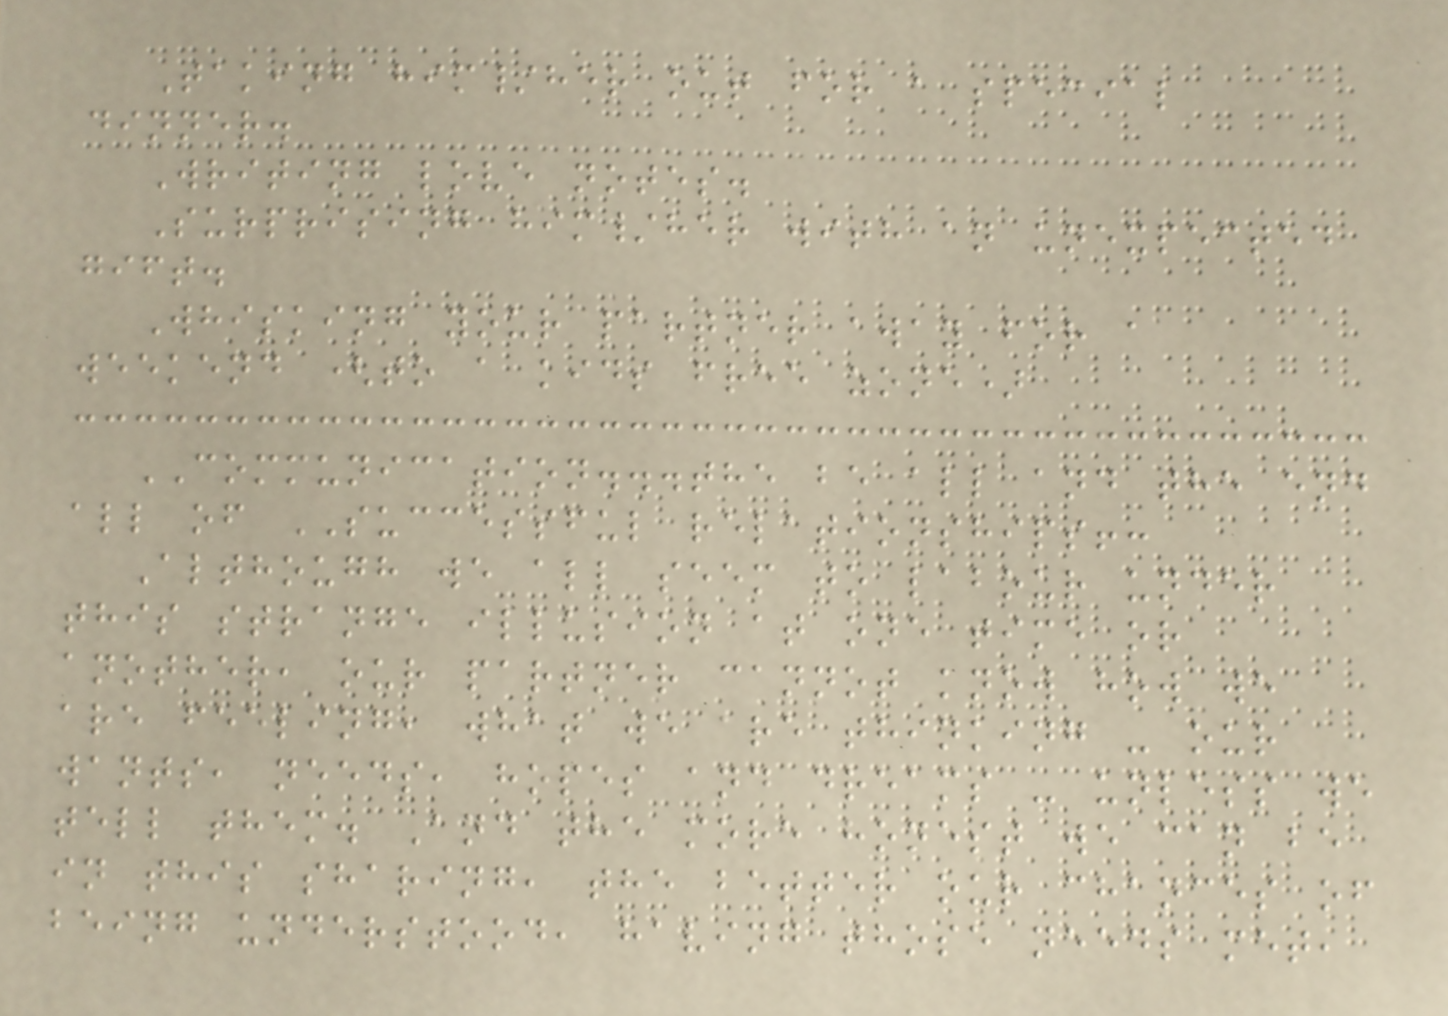Taking him/her out for a special
dinner.
Writing love notes.
Surprising him/her with an unexpected
gift.
Whisking your partner away for a
weekend (to a kids free zone)
COMMUNICATION...the be all and the end
all of SUCCESSFUL relationships!:
Although we all seem to labour under
this strange illusion at one time or
another, our partner cannot know how we
are feeling, what we are thinking - our
wants, needs, hopes and dreams - unless we
tell them. And the more honest we can be
in this sharing, the better our chances of
being understood, having those needs met,
